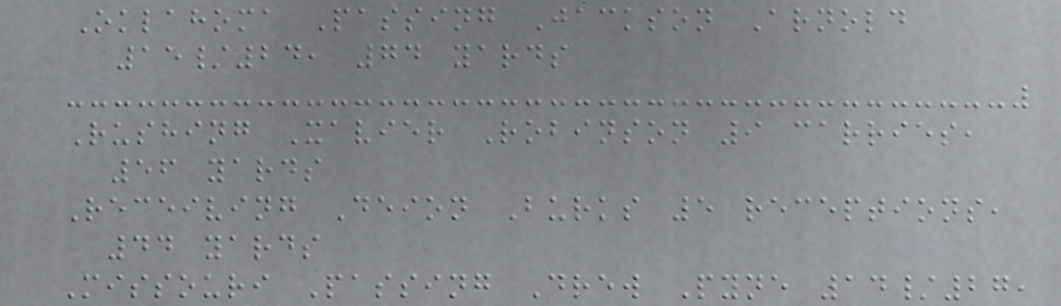Oklahoma Passing Jackson Arnold
15/24, 74 yards
Rushing Xavier Robinson 9 carries,
56 yards
Receiving Deion Burks 5 receptions,
44 yards
Missouri Passing Drew Pyne 14/27,
